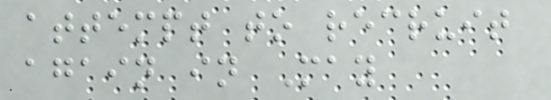attempt to recruit
again in May
